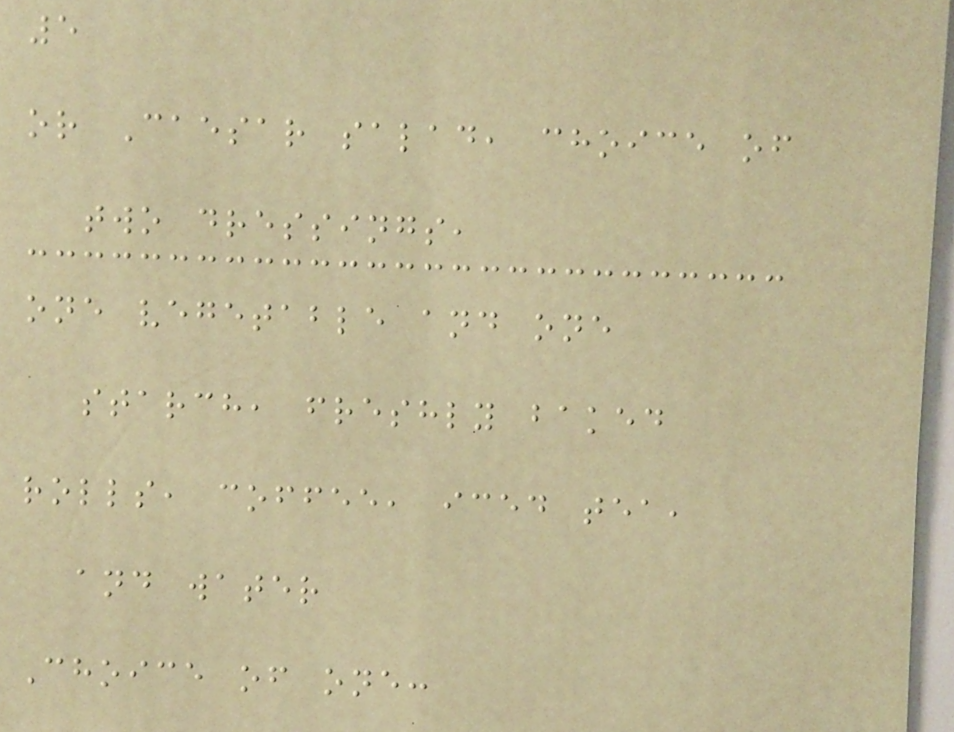5
or Caesar salad, choice of
two dressings,
one vegetable and one
starch, freshly baked
rolls, coffee, iced tea,
and water
Choice of one:
